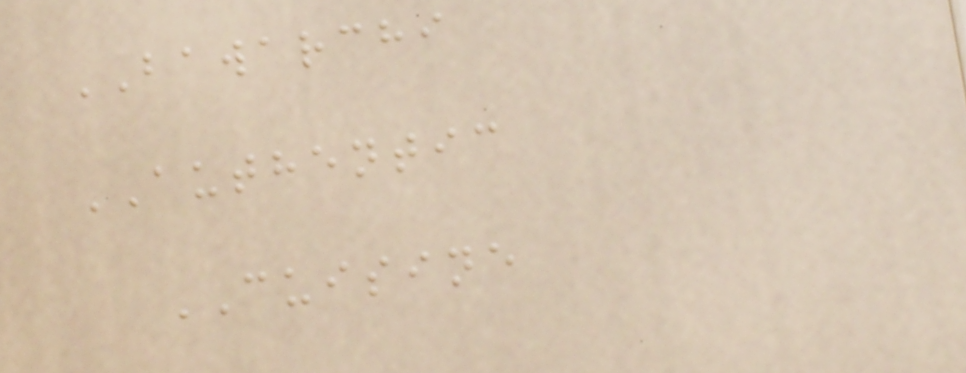BAWARCHI
AUTHENTIC
CUISINE
